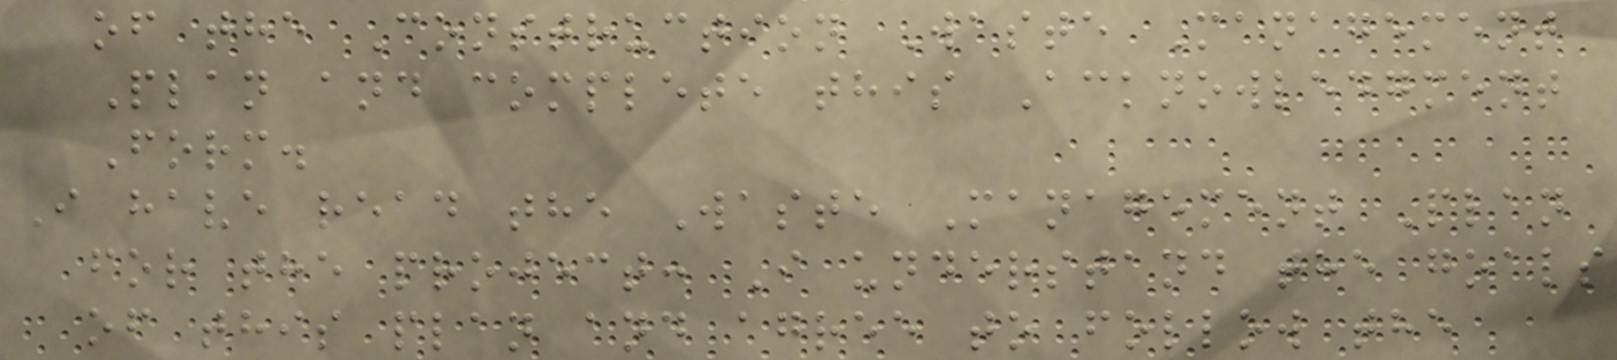of the Construction Waste Management
Plan and complete this Acknowledgment
Form.
I have read the Waste Management Plan
for the project: I understand the goals
of this plan and agree to follow the
